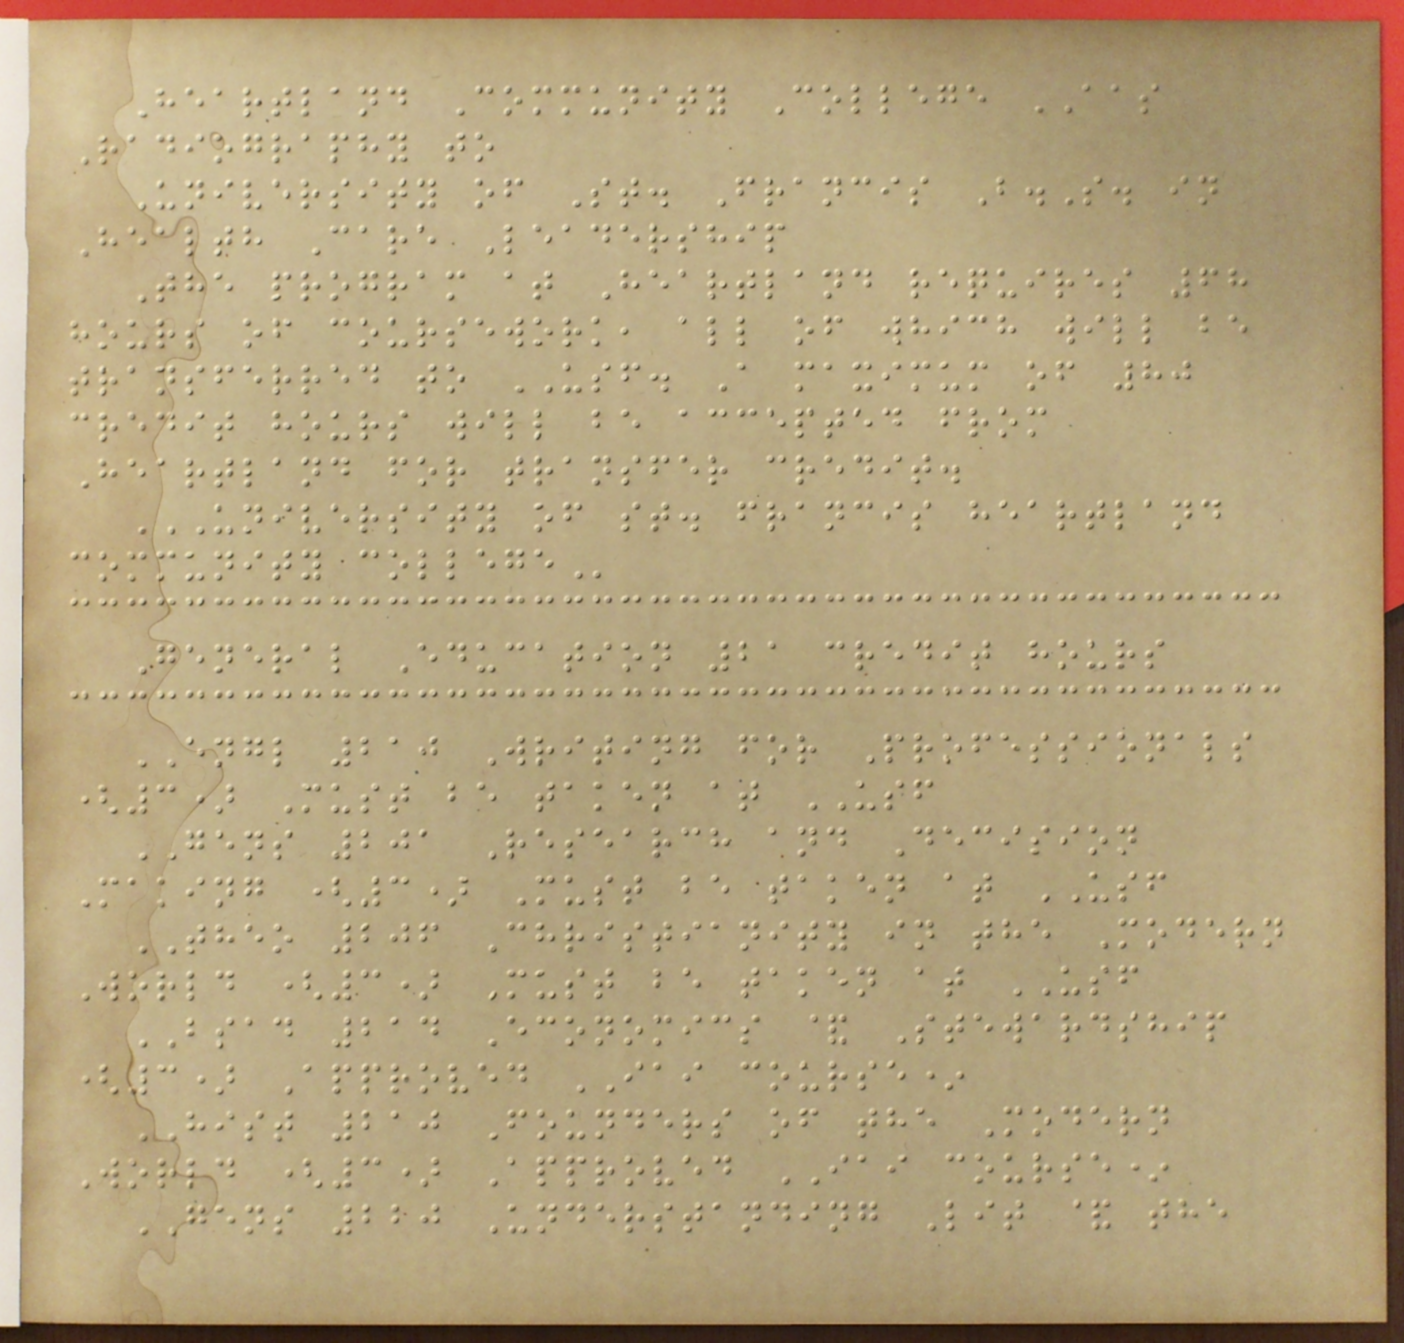Heartland Community College AAS
Radiography to
University of St. Francis B.S. in
Health Care Leadership
The program at Heartland requires 68
hours of coursework, all of which will be
transferred to USF. A maximum of 80
credit hours will be accepted from
Heartland for transfer credit.
UNIVERSITY OF ST. FRANCIS HEARTLAND
COMMUNITY COLLEGE
General Education 21 credit hours
ENGL 210 Writing for Professionals
(3) Must be taken at USF
GENS 201 Research and Decision
Making (3) Must be taken at USF
THEO 206 Christianity in the Modern
World (3) Must be taken at USF
BSAD 214 Economics & Stewardship
(3) Approved IAI course*
HIST 210 Founders of the Modern
World (3) Approved IAI course*
GENS 220 Understanding Lit & the
